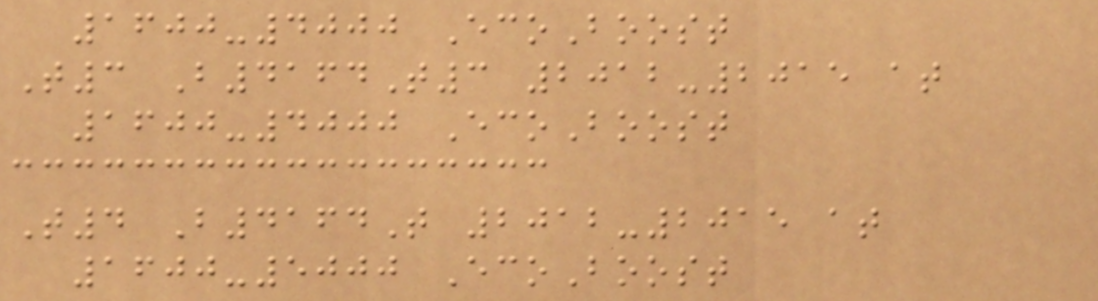1600-4000 EcoBoost
T3 B4164T3 2012-2015 at
1600-4000 EcoBoost
T4 B4164T 2012-2015 at
1600-5000 EcoBoost
